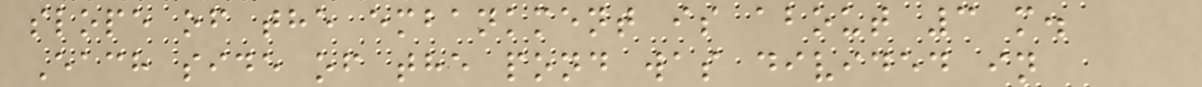slope of the embankment is about 3 m.
Each side of the pond was divided in
